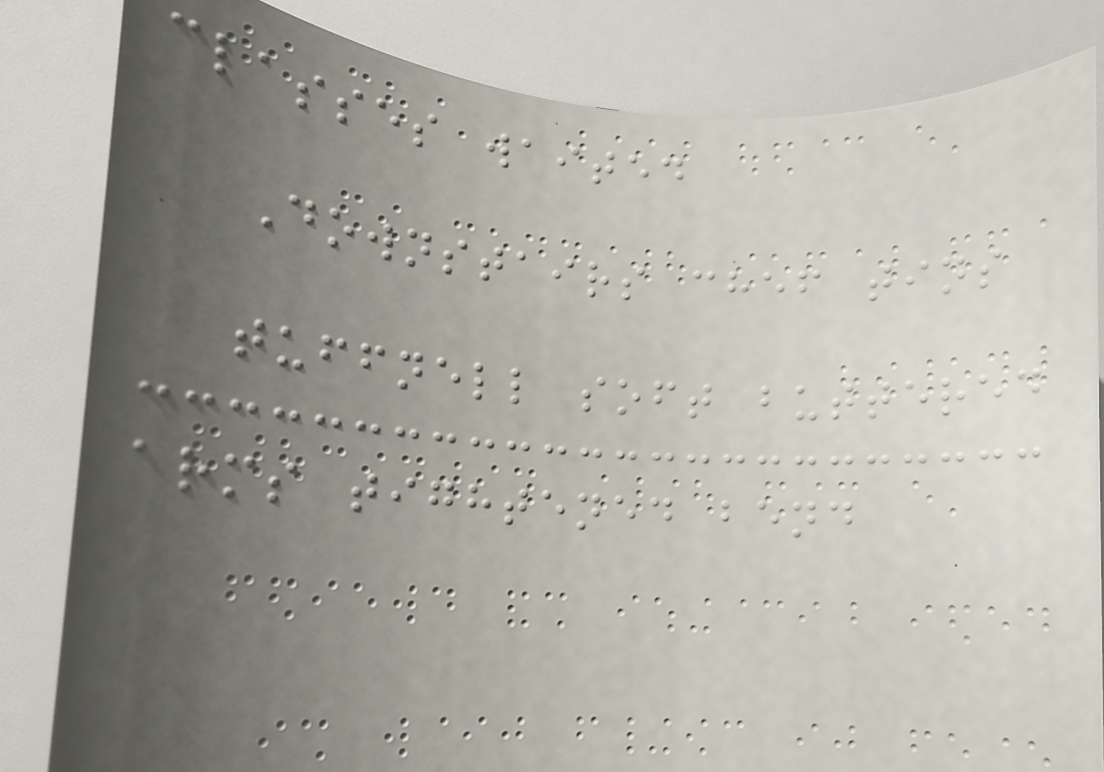classes waited
Downstairs chef tins
tuffnell soft buttered
arms tightened bend
